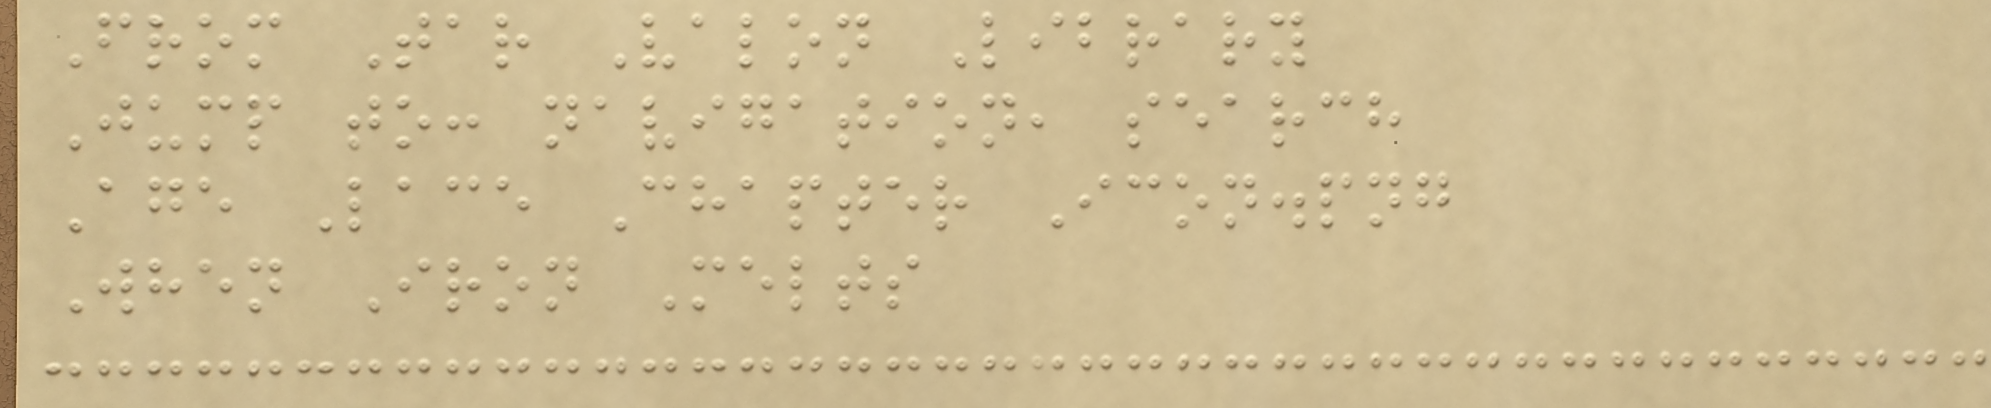From Tar Valon Library
Jump to: navigation, search
Age Lace Chapter Icon.png
When Iron Melts
